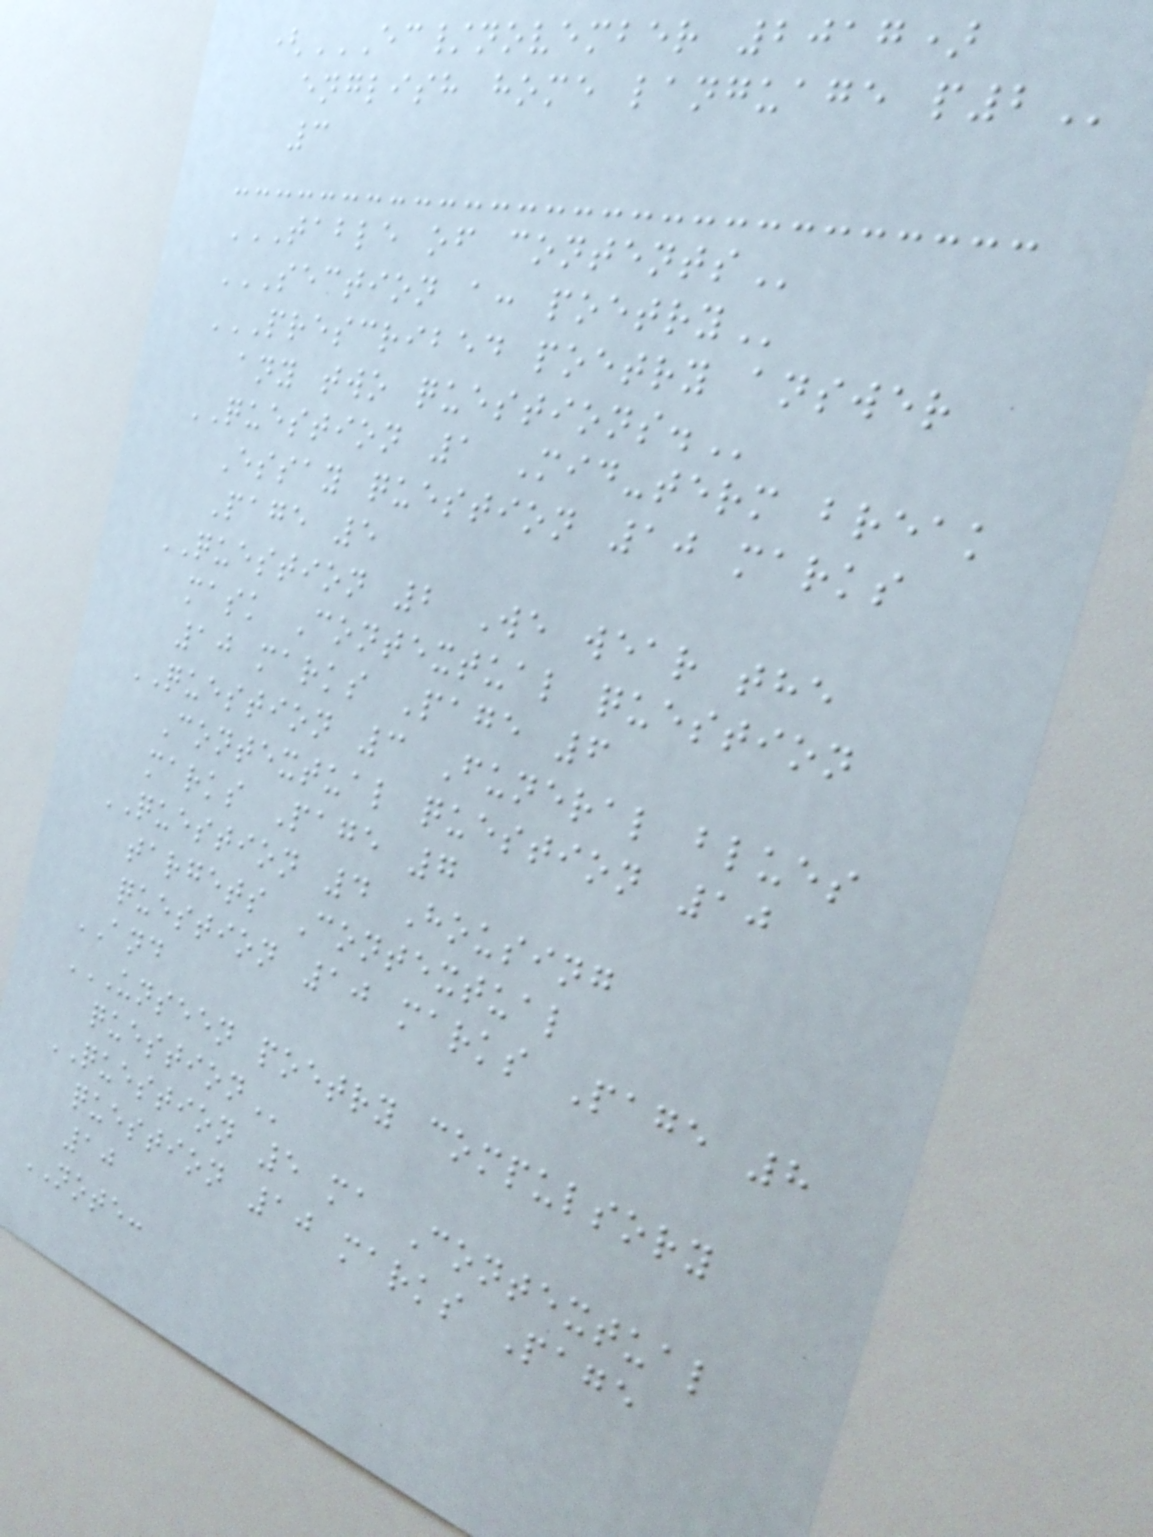(EC/NOVEMBER 2017)
ENGLISH HOME LANGUAGE P2
3
TABLE OF CONTENTS
SECTION A: POETRY
PRESCRIBED POETRY ANSWER
ANY TWO QUESTIONS.
QUESTION 1 Mid-term break
Essay question 10 marks
Page 5
QUESTION 2 We wear the
mask Contextual question
10 marks Page 6
QUESTION 3 Funeral blues
Contextual question 10
marks Page 7
QUESTION 4 Housing
targets Contextual
question 10 marks Page 8
AND
UNSEEN POETRY COMPULSORY
QUESTION
QUESTION 5 ma Contextual
question 10 marks Page
10
NOTE:
